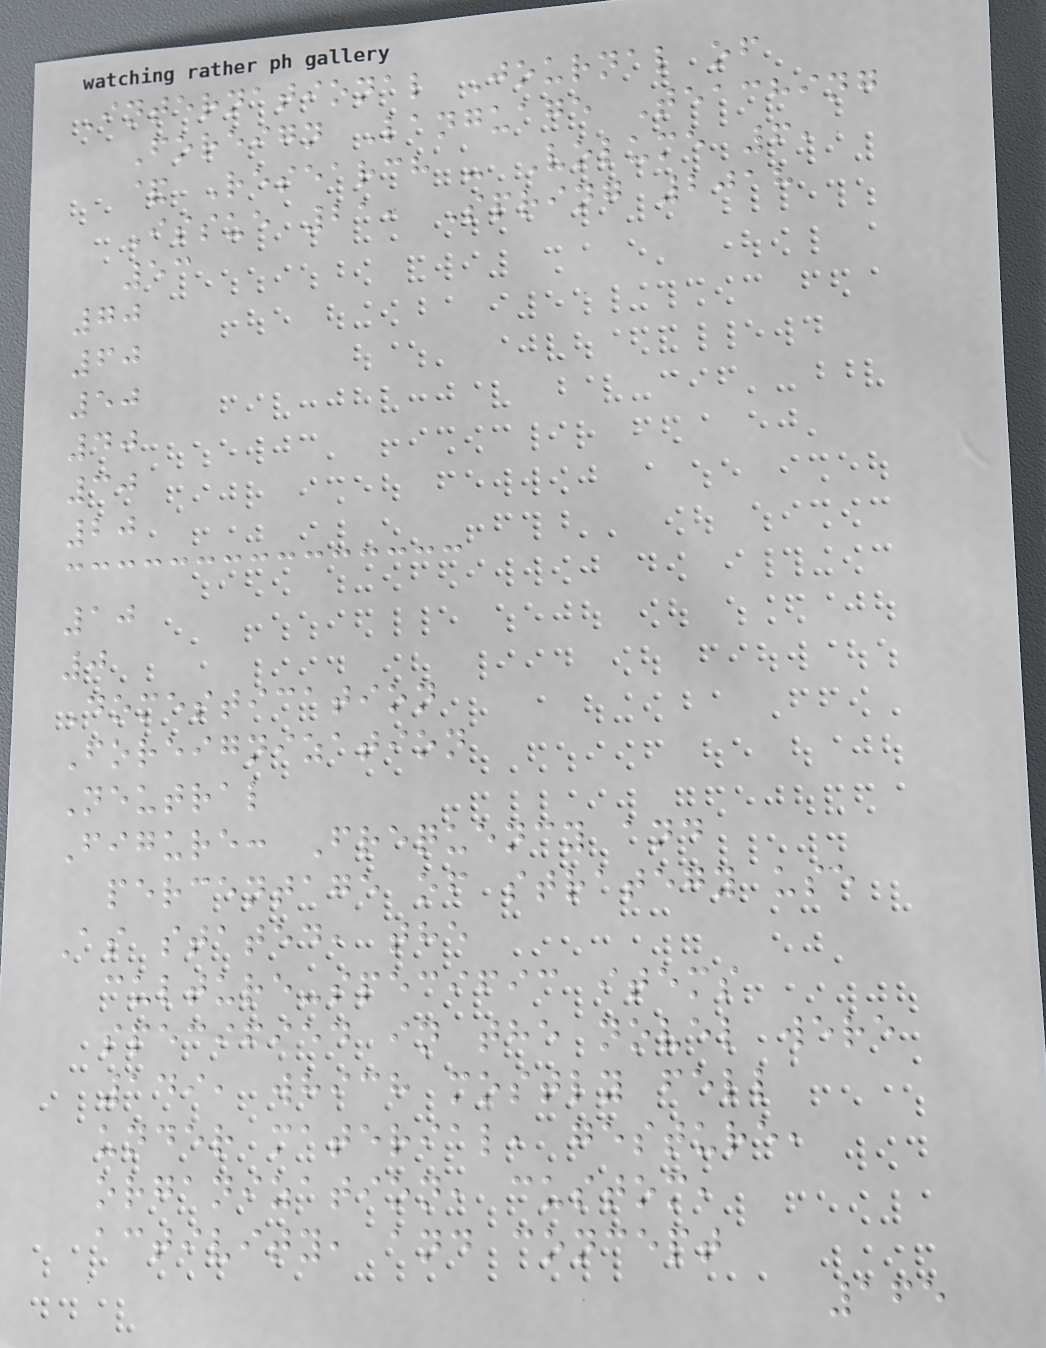International Journal of
Foreign Language Teaching
& Research - Volume 6,
Issue 21, Spring 2018
53
70
60
50
40
30
20
10
0
Domestication
Foreignization
Neutral
Figure: Frequency and
percentage of strategy use
As stated, the
culture-specific items
specified in the novel were
149, which mostly fell
under material, gesture,
organization, custom,
activity, and concept
165
